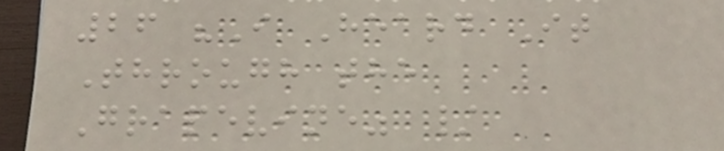26 "I Heard It
Through the
Grapevine" /
